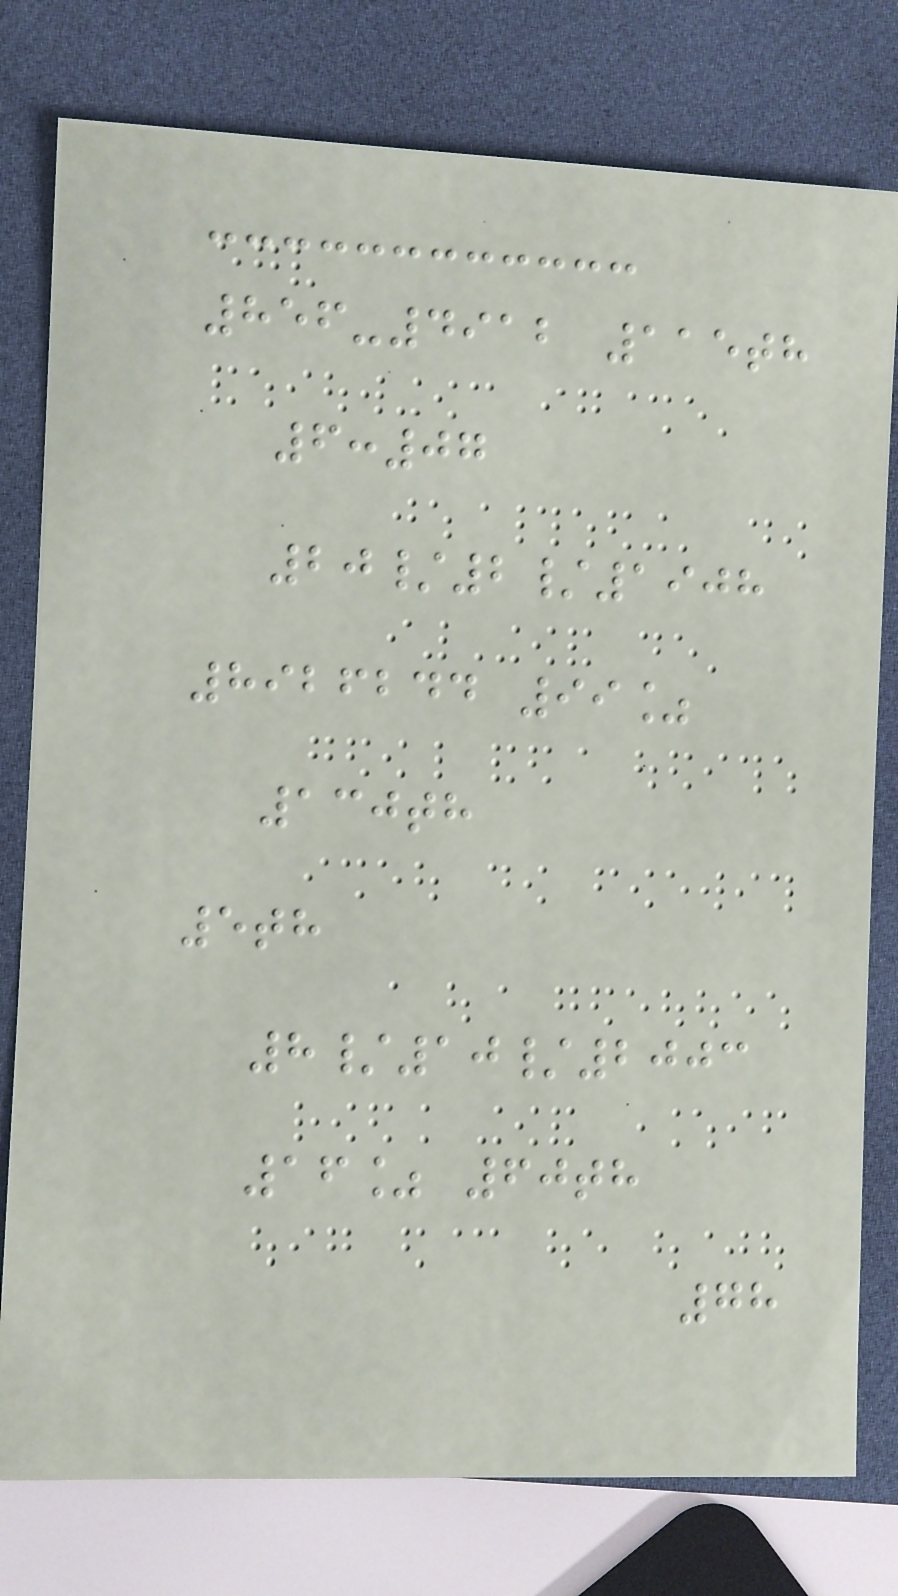856-4912 115th
6:07
20/2/1908
8926244 99%
130th
5th
8/10/2003
16% 60th
78
